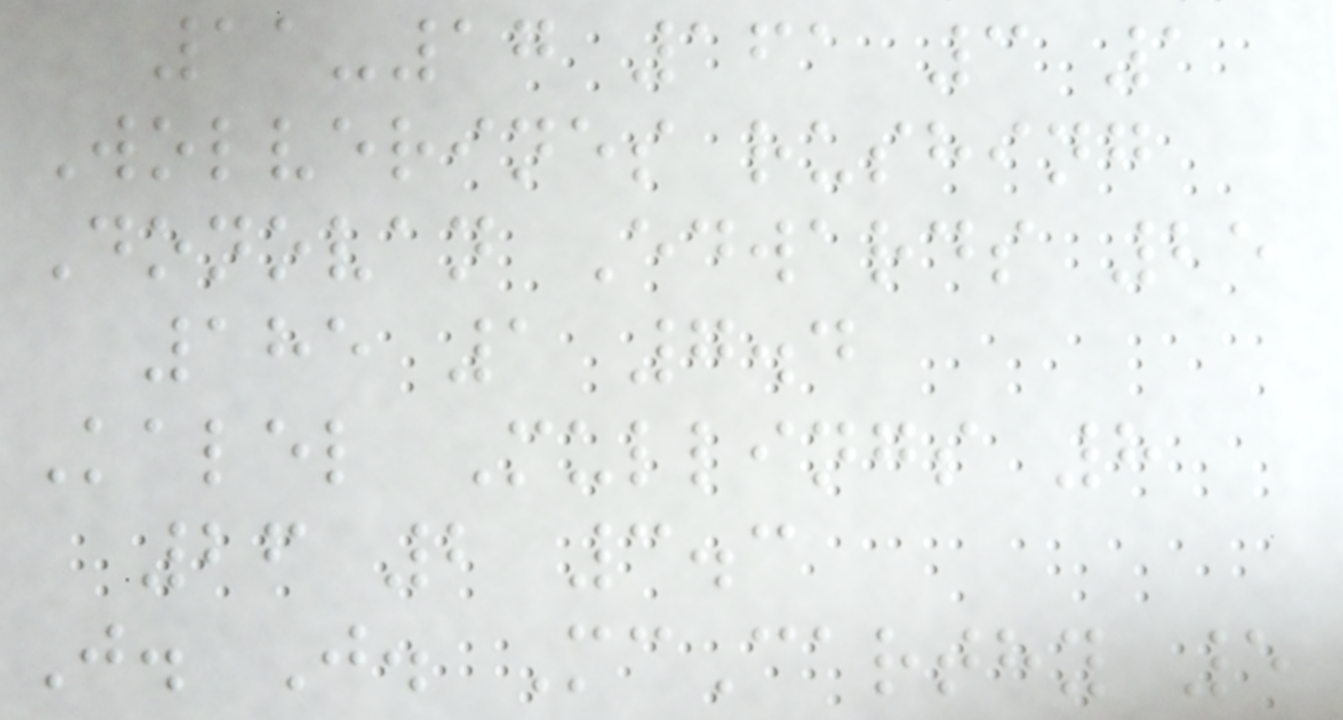11-17 161 3 1
Wolverines rushing
Donovan Edwards 25
185 1 7.4
Kalel Mullings 8
26 2 3.3
J. J. McCarthy 5
